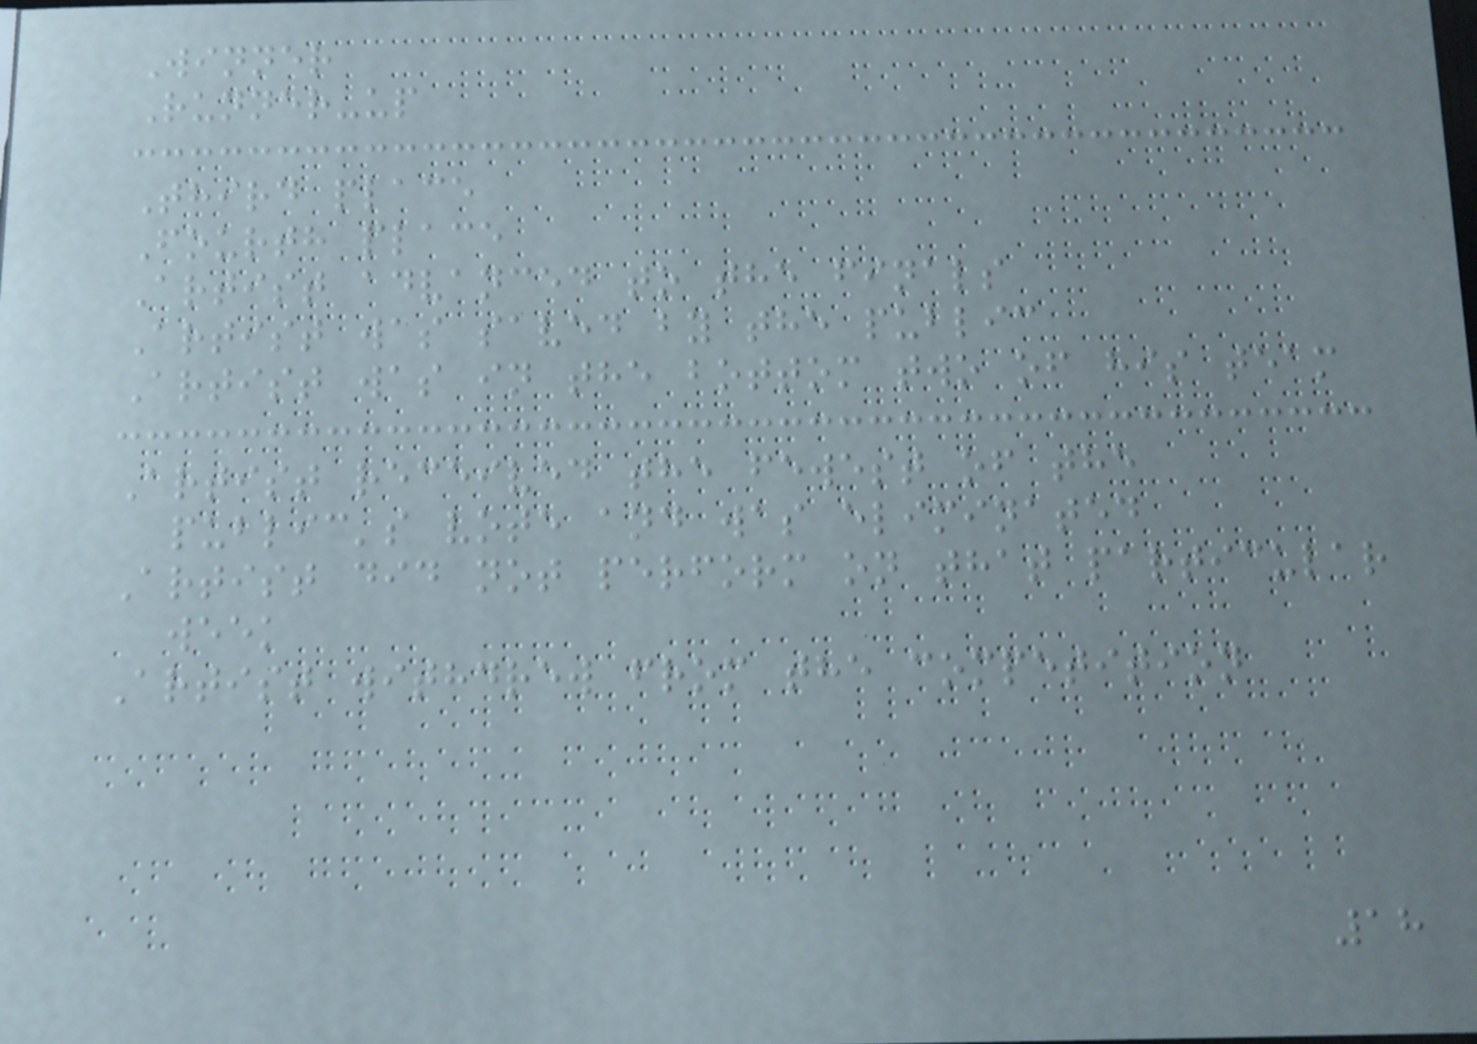Winner
Runner-up
Third place
Fourth place
Artist advanced to the finals
Artist was saved by the public
Artist was in the bottom two of his team
Artist received the fewest of the
public's vote and was eliminated
Artist did not perform on that particular
week
Artist withdrew from the competition
18
